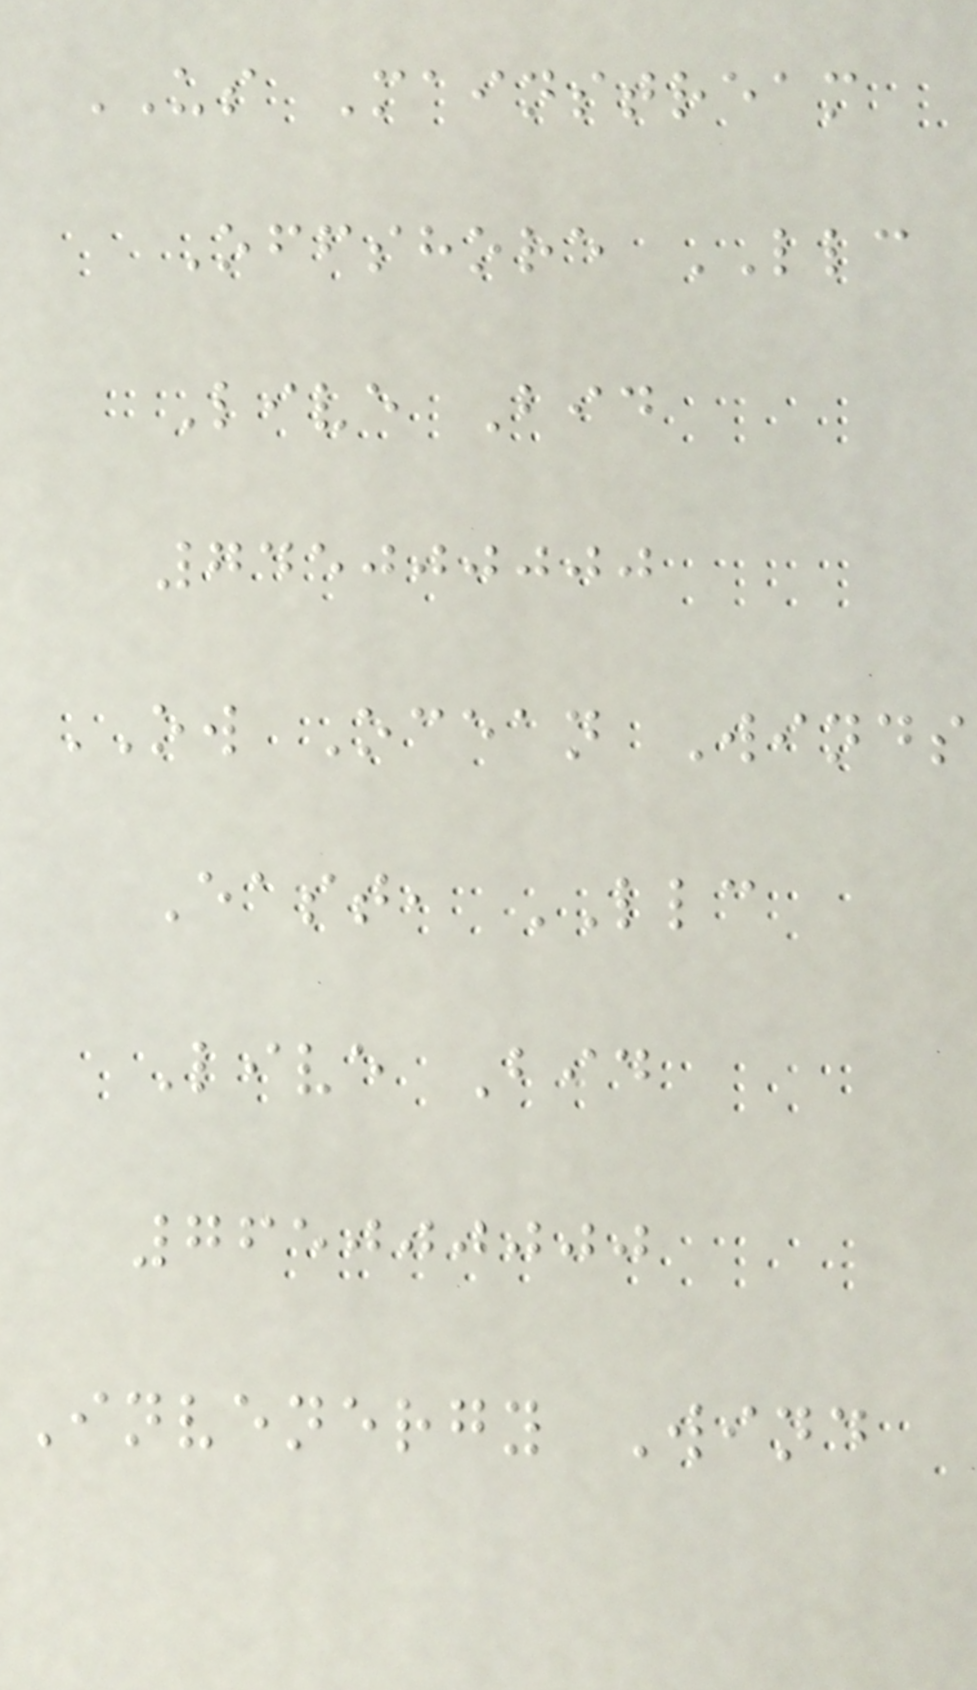US Mainstream
Offshore LLC
Live Bid
745000000
OW Ocean Winds
East, LLC
Live Bid
765000000
Invenergy Wind
